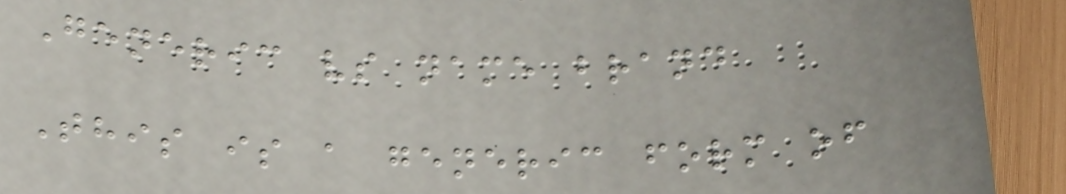Generic vs name brand
This is a generic form of
